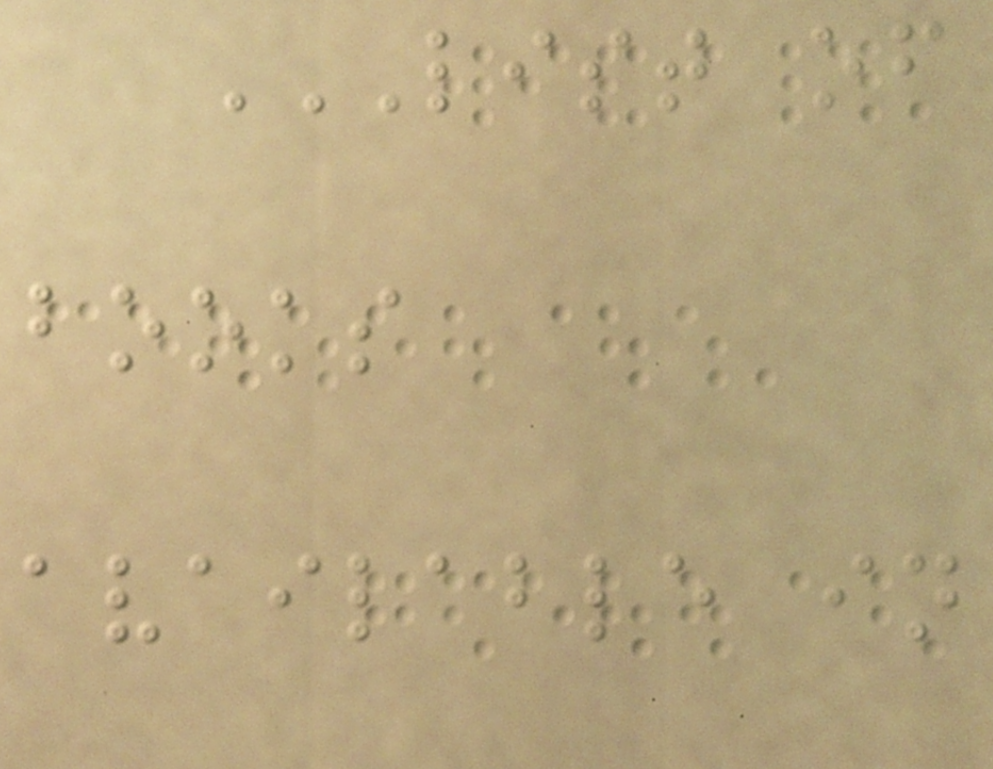LIST OF
BOOKS
AVAILABLE IN
